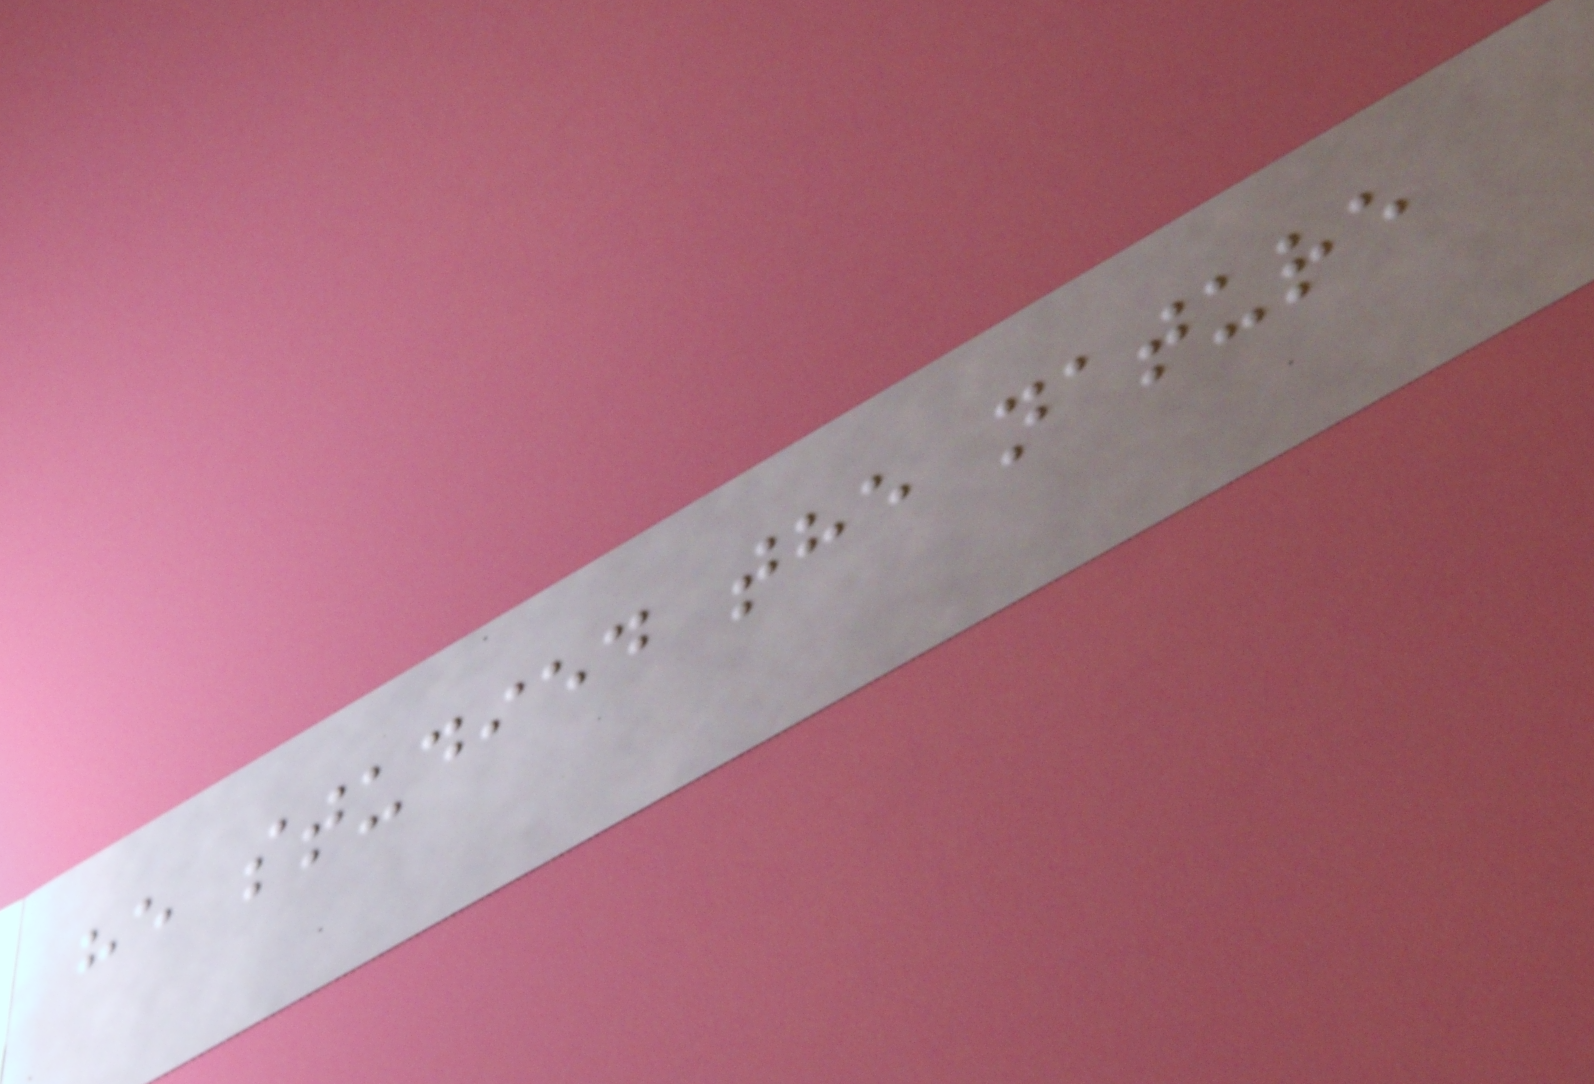he studied the nature
